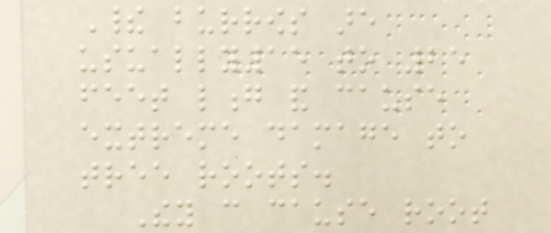Their burrows are
usually15 to 25
feet long and cause
extreme damage to
tree roots.
They can cause root
